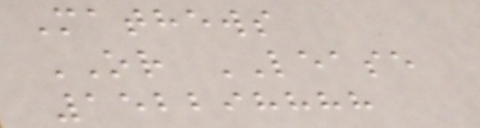Mathews
OR LEASE
152298888
